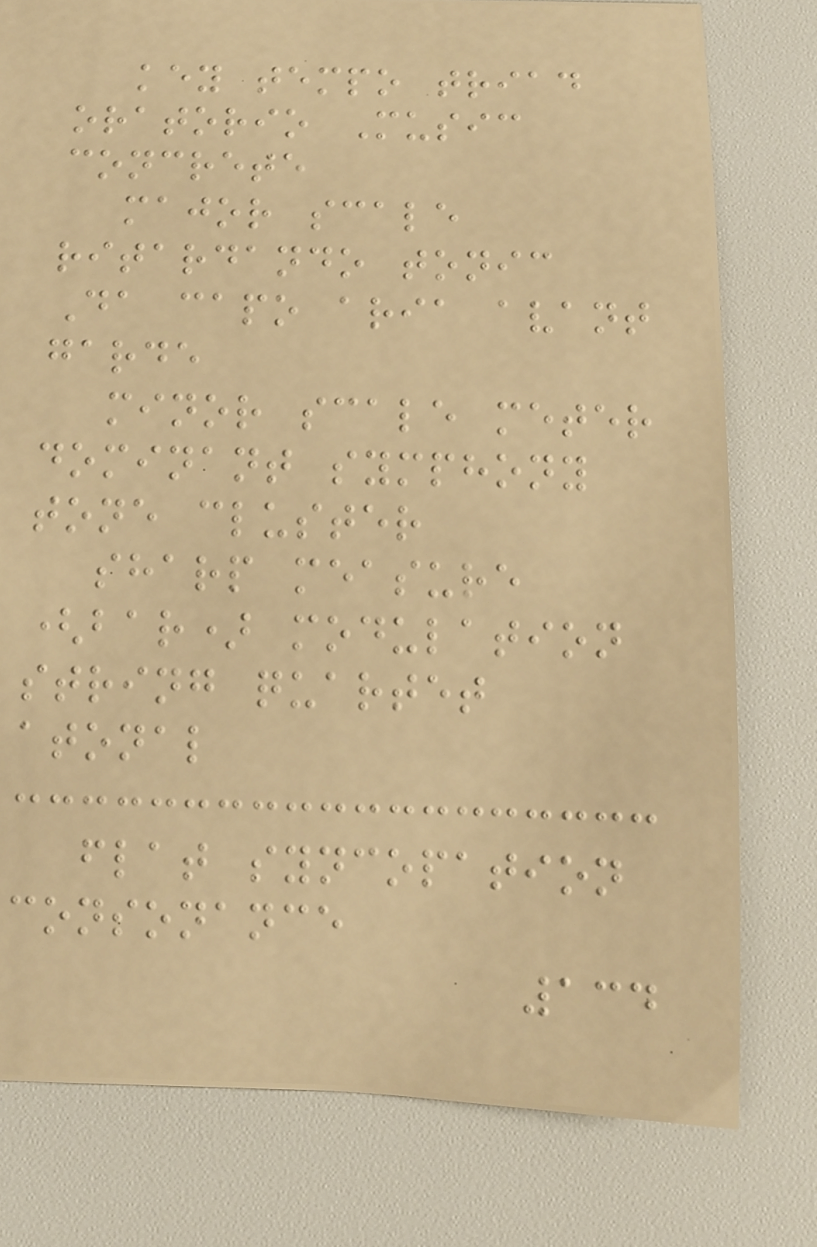key tempo triad
oratorio Music
concrete
major scale
ritardando tonic
Da capo aria avant
garde
minor scale meter
dominant symphony
tone cluster
sharp measure
(bar) modulation
string quartet
atonal
flat syncopation
consonance
134
